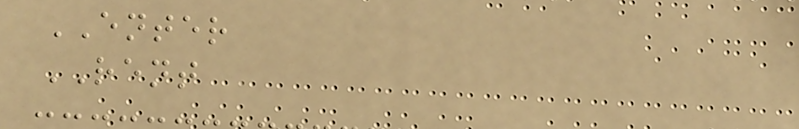ENTER
RENT
